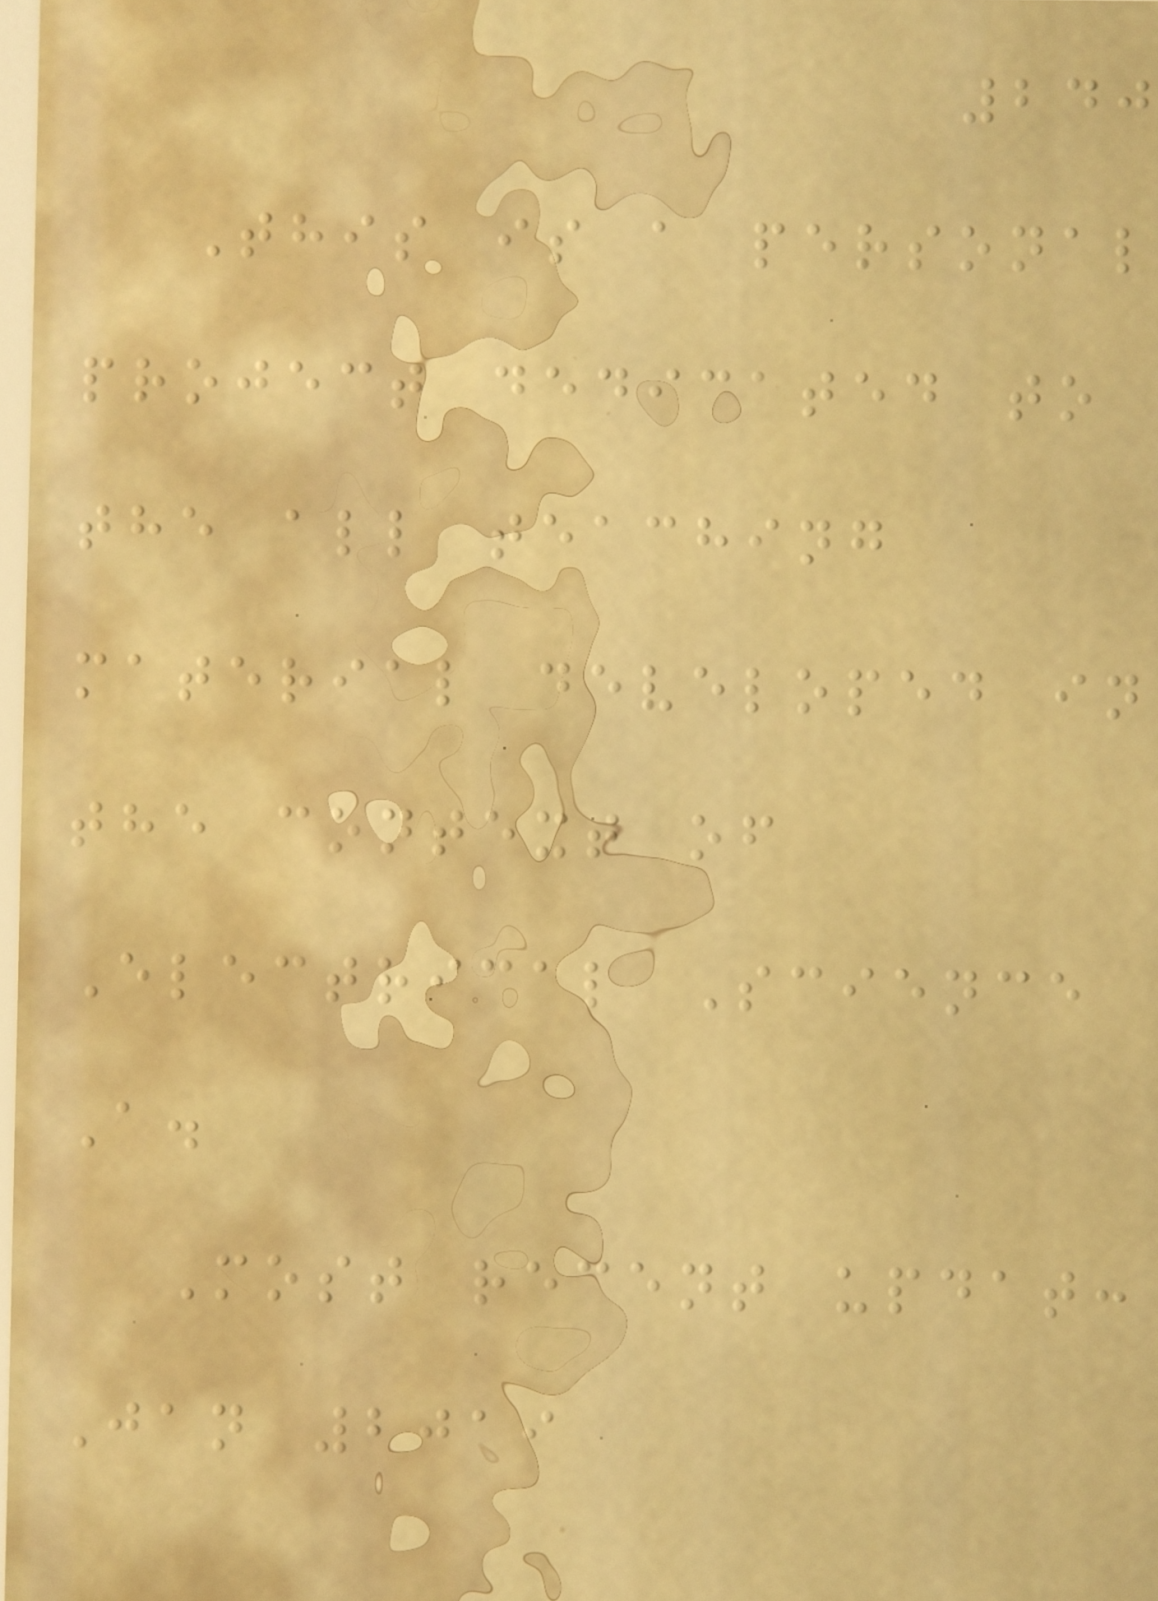240
This is a personal
project dedicated to
the all teaching
material developed in
the context of
Electrical Science
A.
Most recent updat:
Jan 2019
